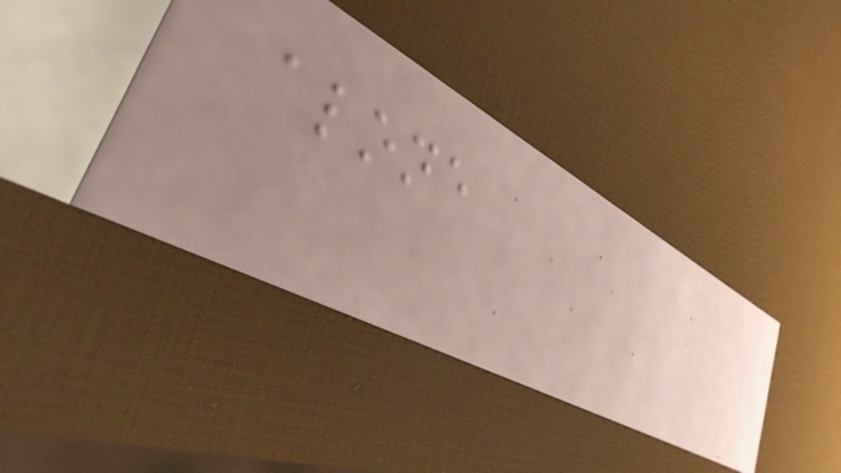alone
